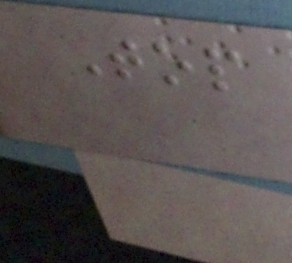Top
